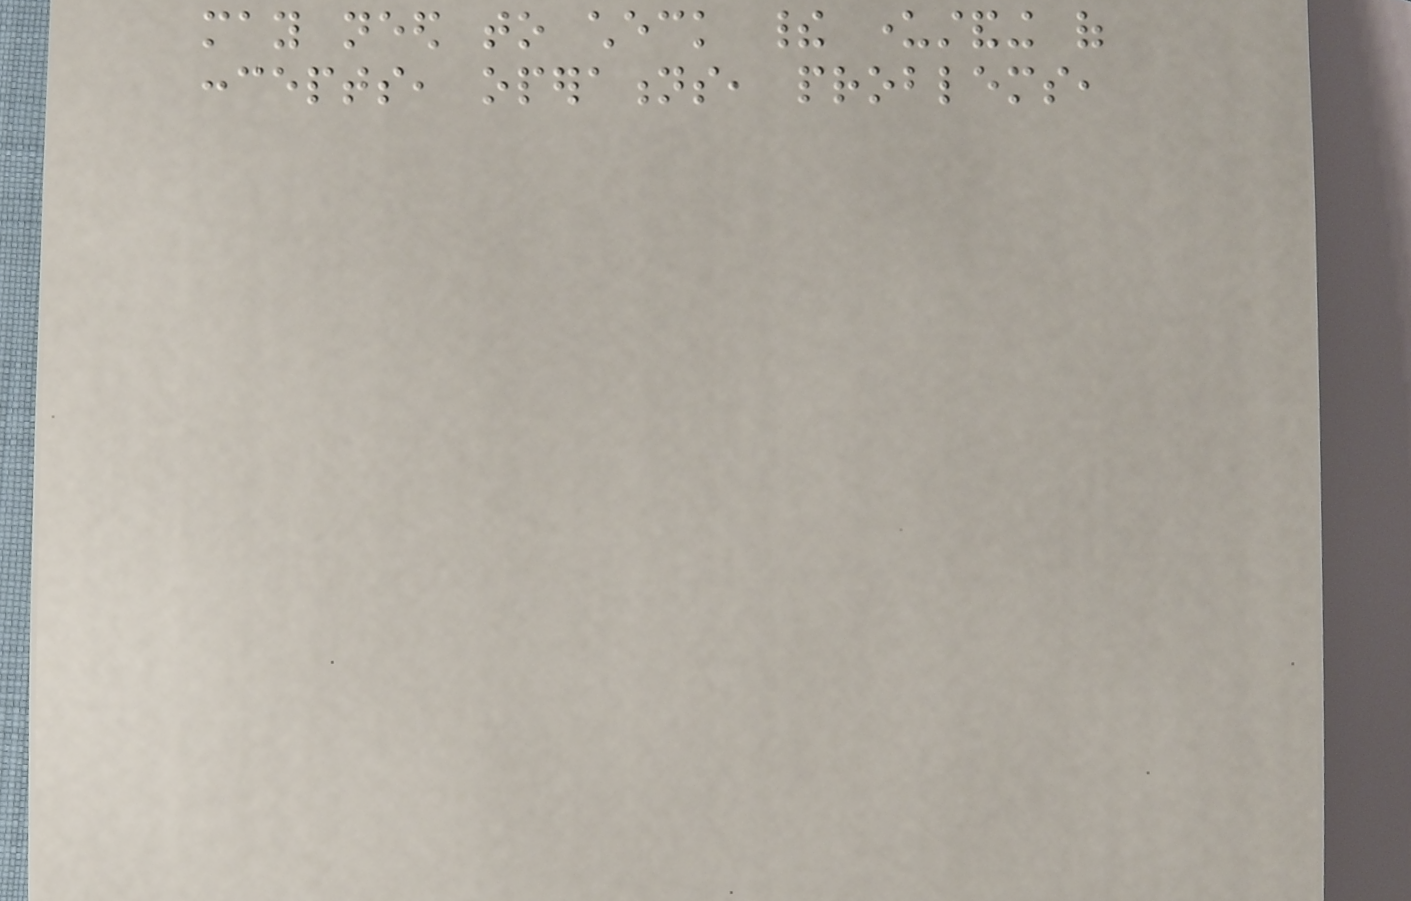may need to check their understanding of
concepts, operations, problems,
